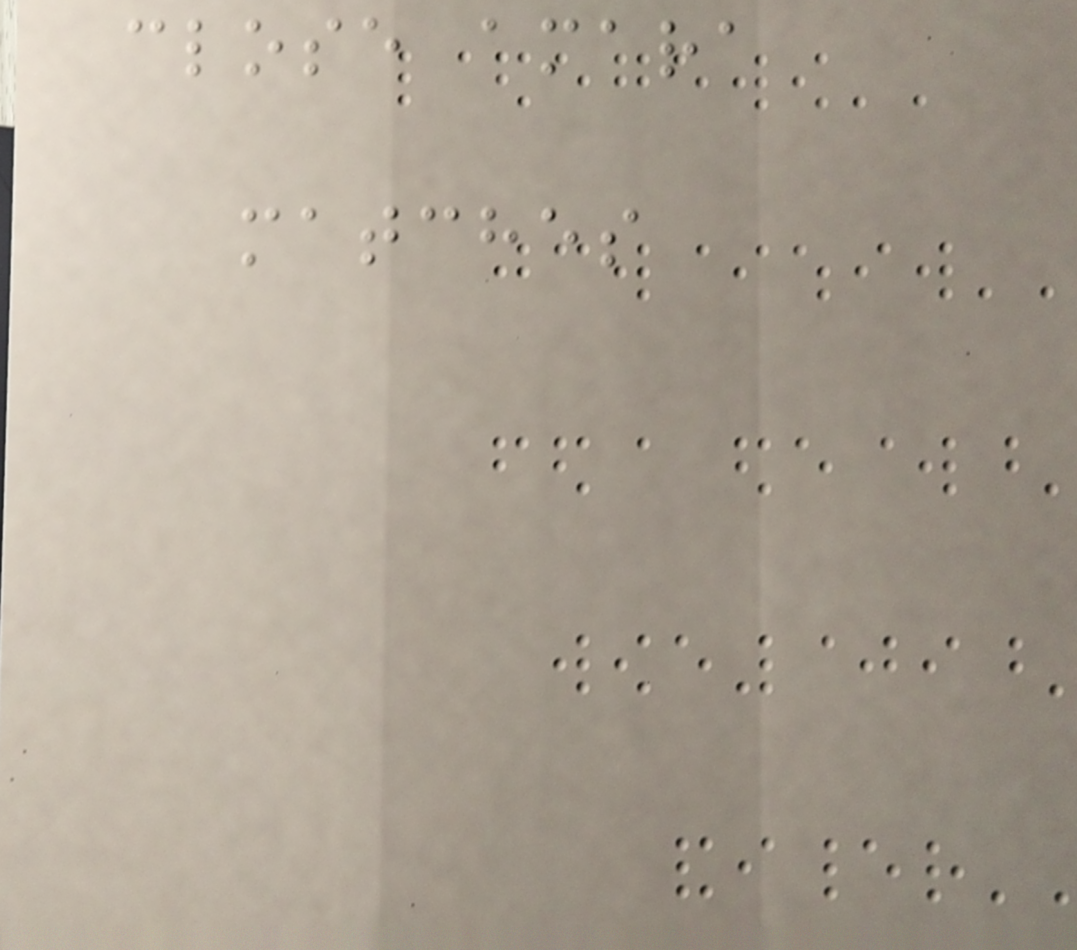close amara
matches
